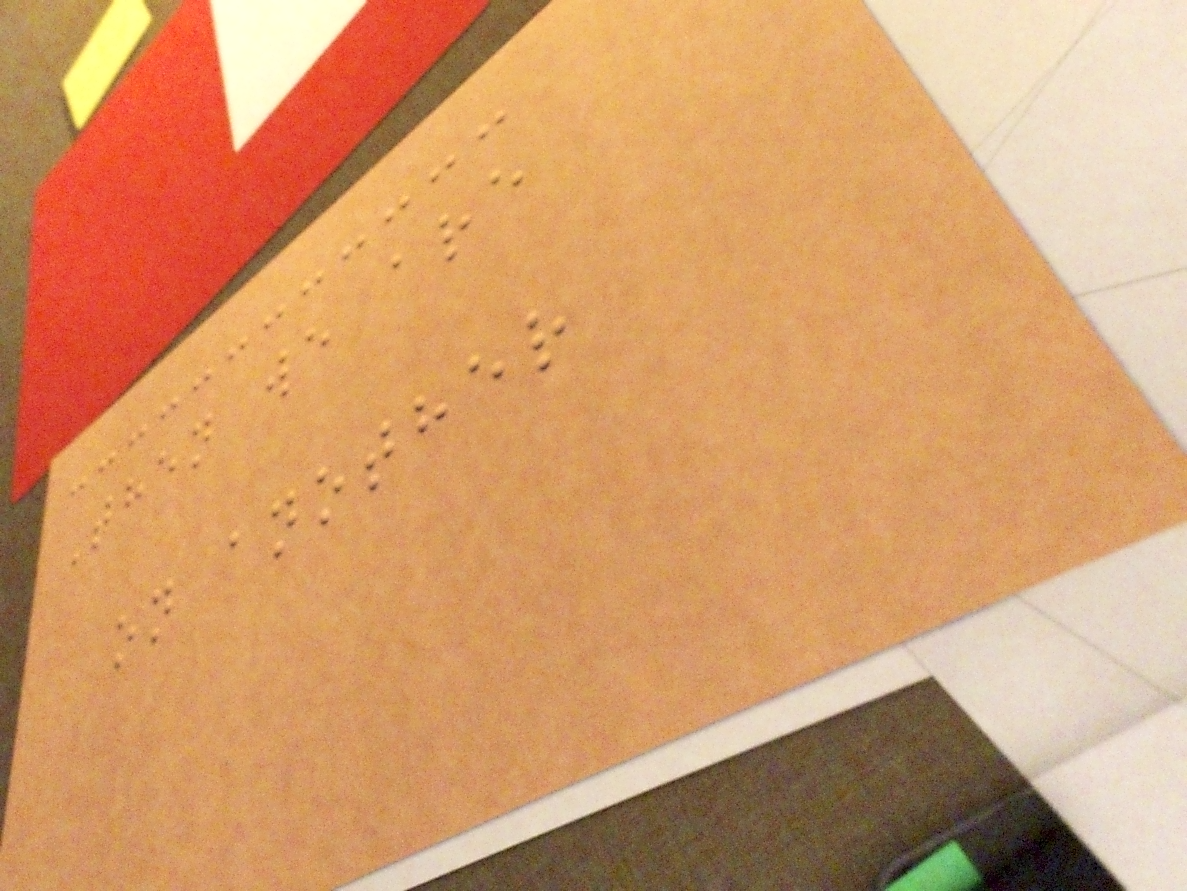Then we are
on another
